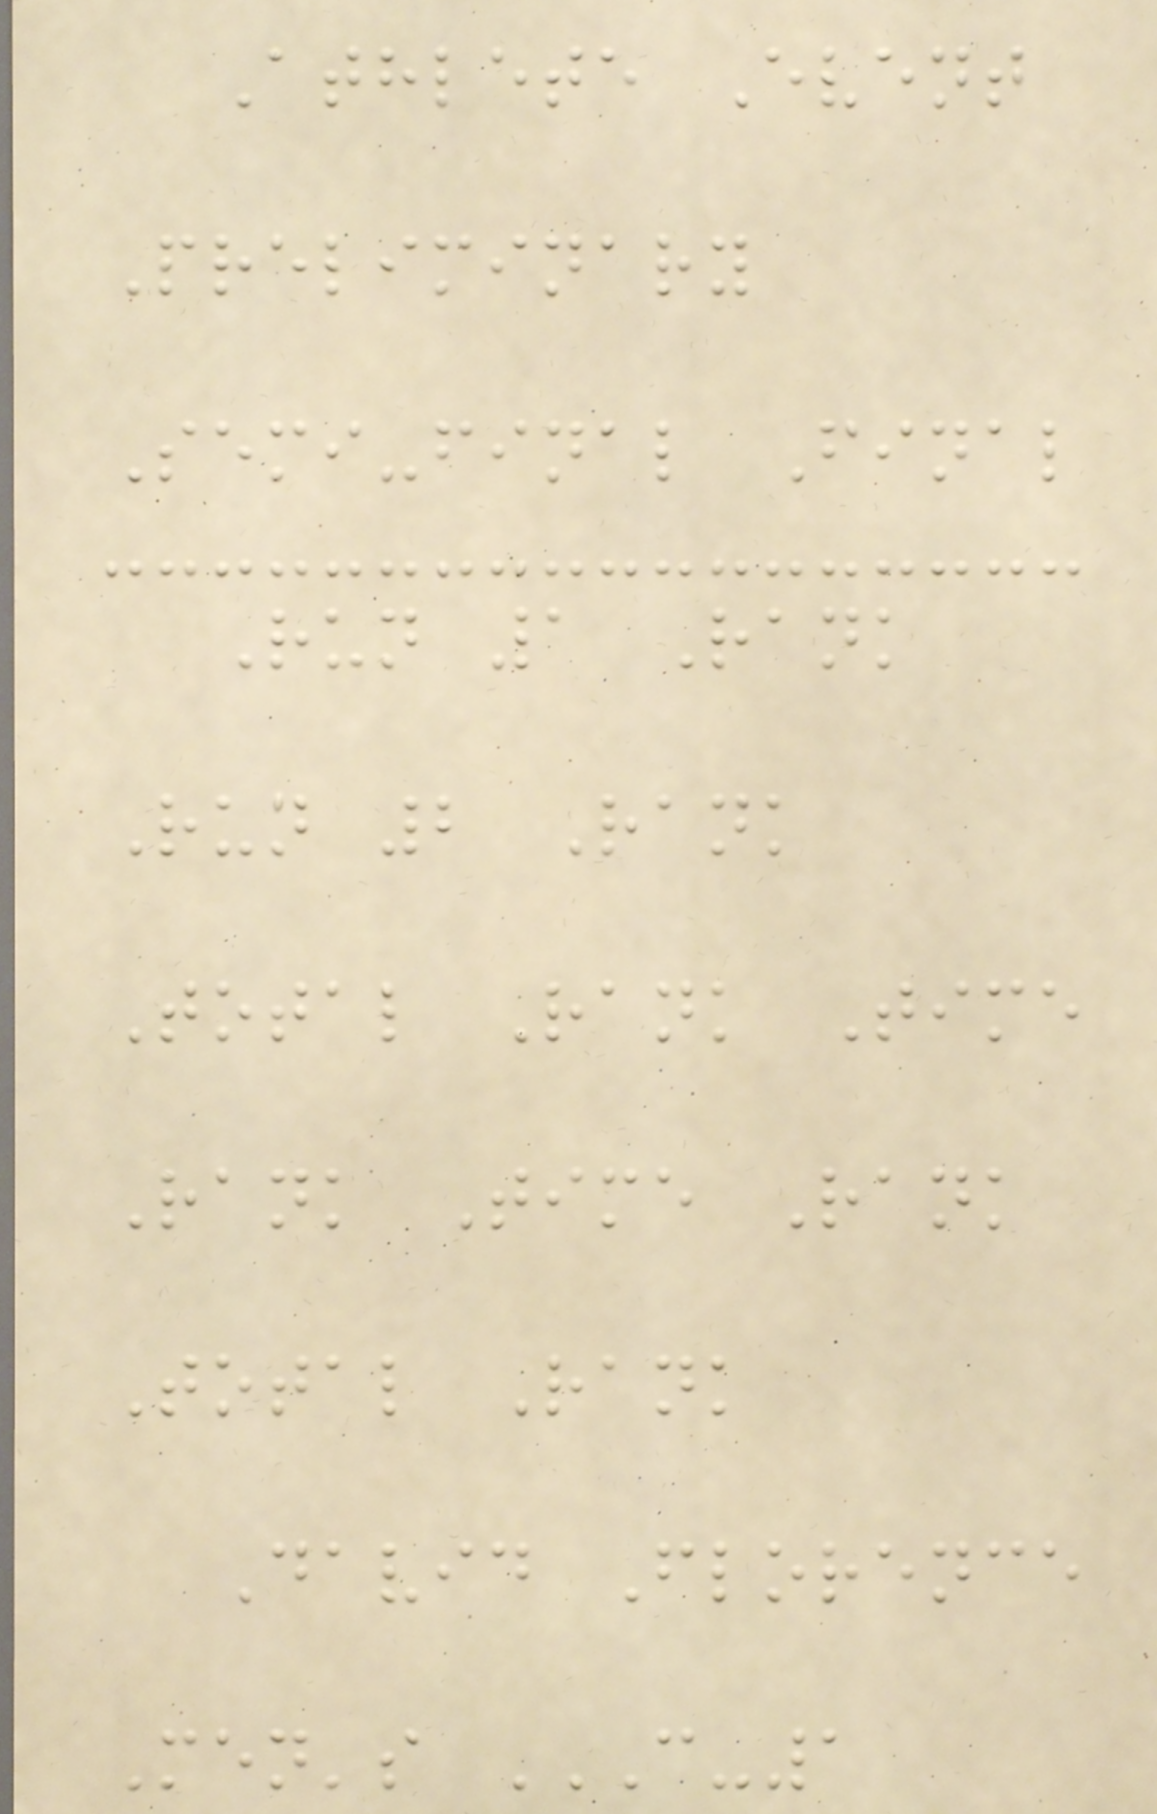Athlete Event
Preliminary
Semi-final Final
Run 1 Rank
Run 2 Rank
Total Rank Time
Rank Time Rank
Total Rank
David Florence
Men's C-1
